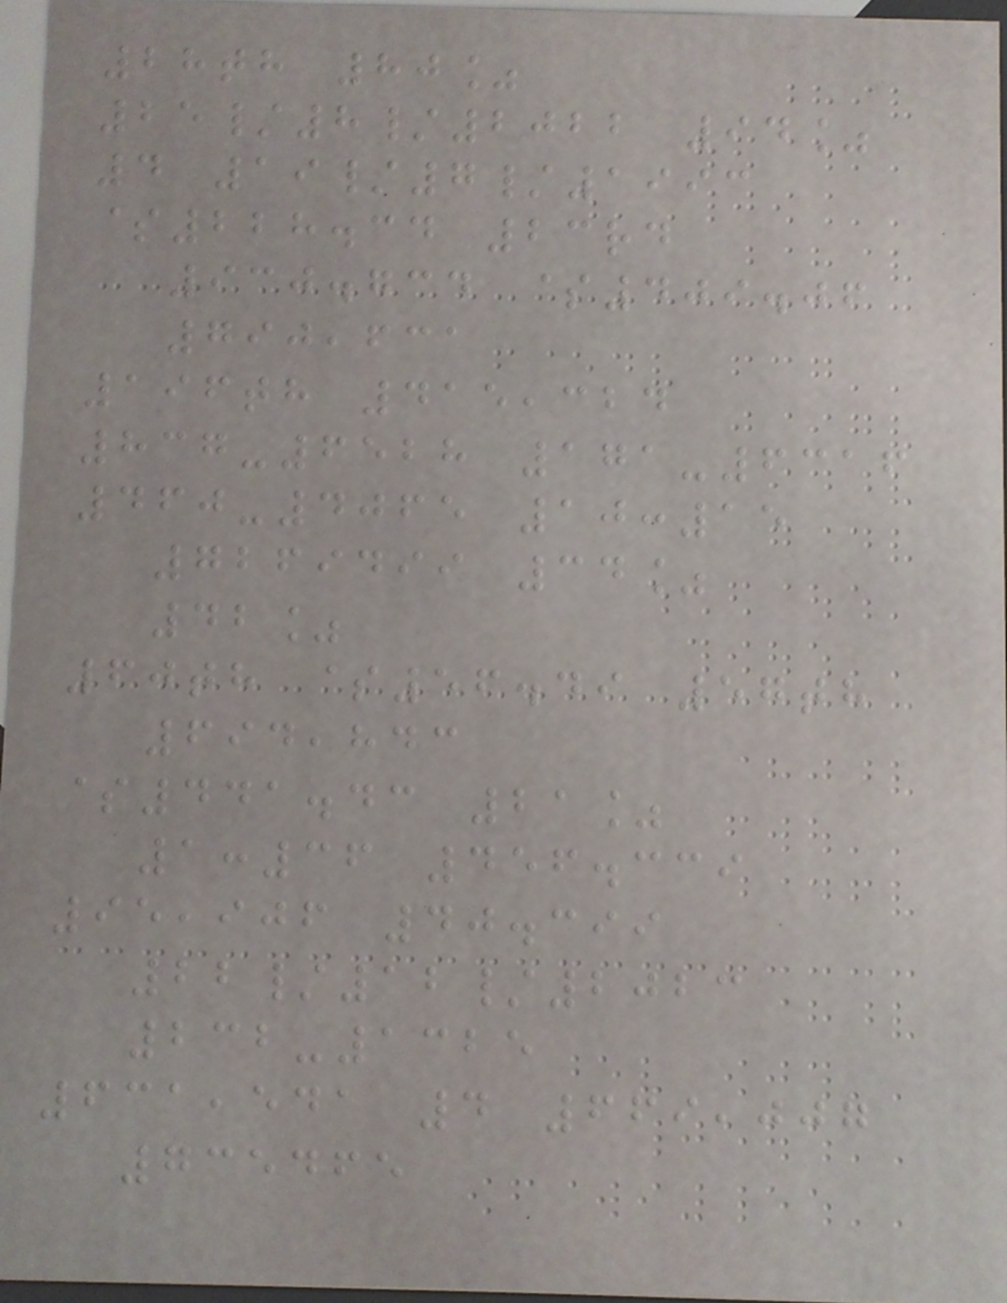28th 80%
25/8/2022 94%
4 19/7/1993
$228.34 23rd
930.734 $409.06
790,631
196th 415,324
837-6528 171-6316
460-4065 10:15
7269499 34%
42%
60th $56.49 57th
694,843
$441.43 21%
1:36 456.339
95,906 40.399
22/12/2023
232-1325
631,541 4 669,007
735465
